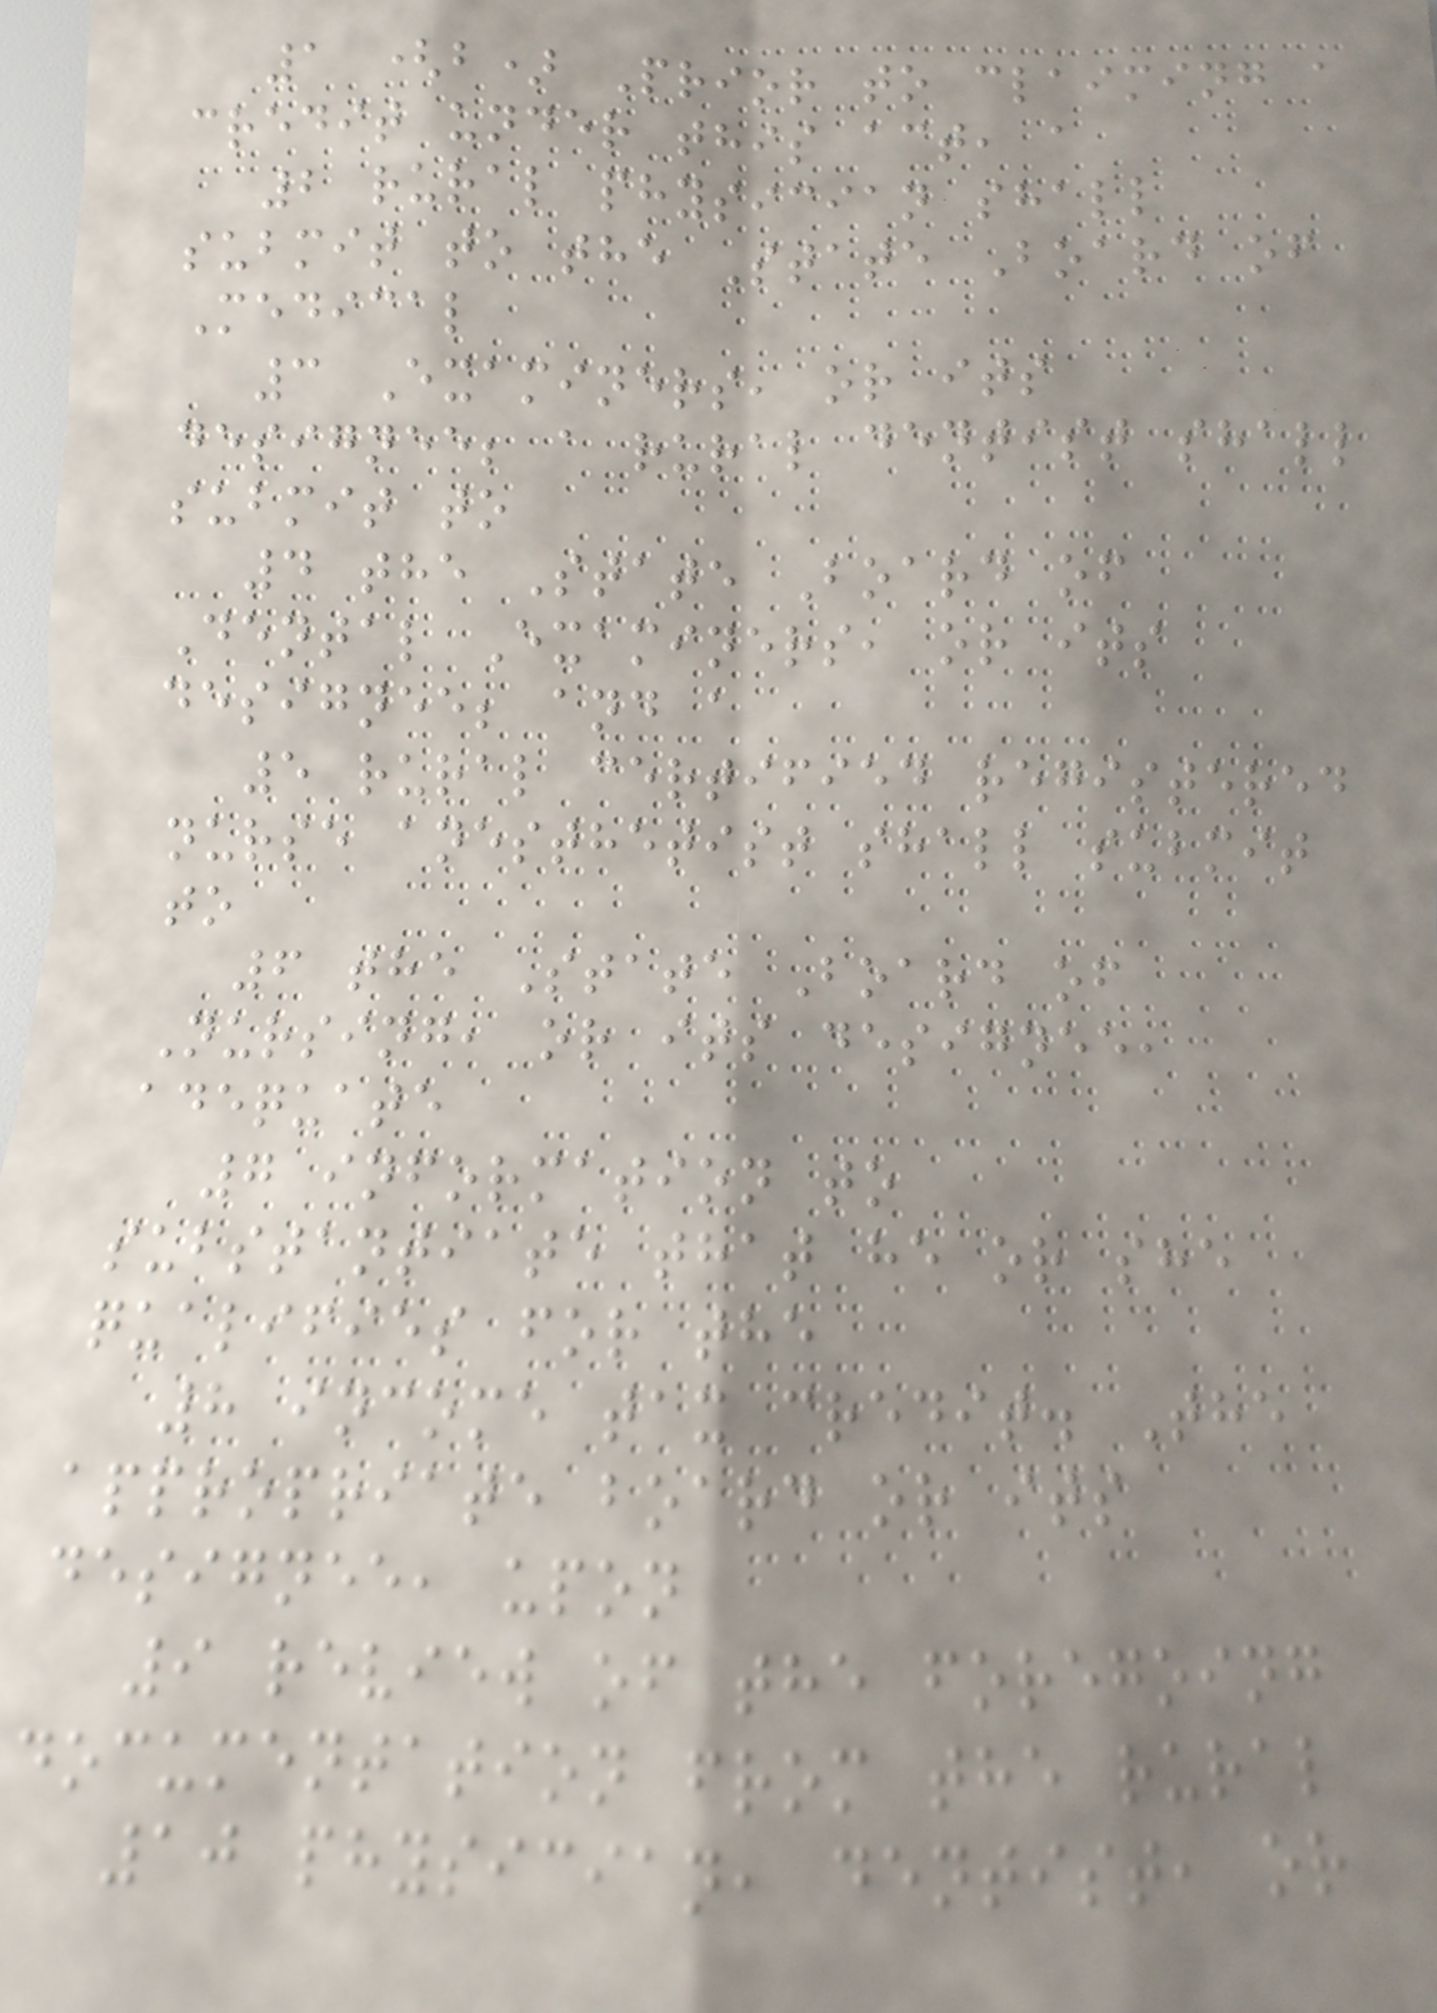1 (b) Prior to claiming a
credit under this act, a
2 rural physician shall
submit to the State Board of
Medical
3 Examiners, or its
designee; a rural dentist shall
submit to
4 the State Board of
Dental Examiners, or its
designee; and a
5 rural certified registered
nurse anesthetist shall submit
to
6 the State Board of
Nursing, or its designee,
adequate
7 information to
substantiate that he or she
qualifies for the
8 income tax credit. The
appropriate board or its
designee, upon
9 review of the foregoing
documentation from the rural
10 physician, dentist, or
